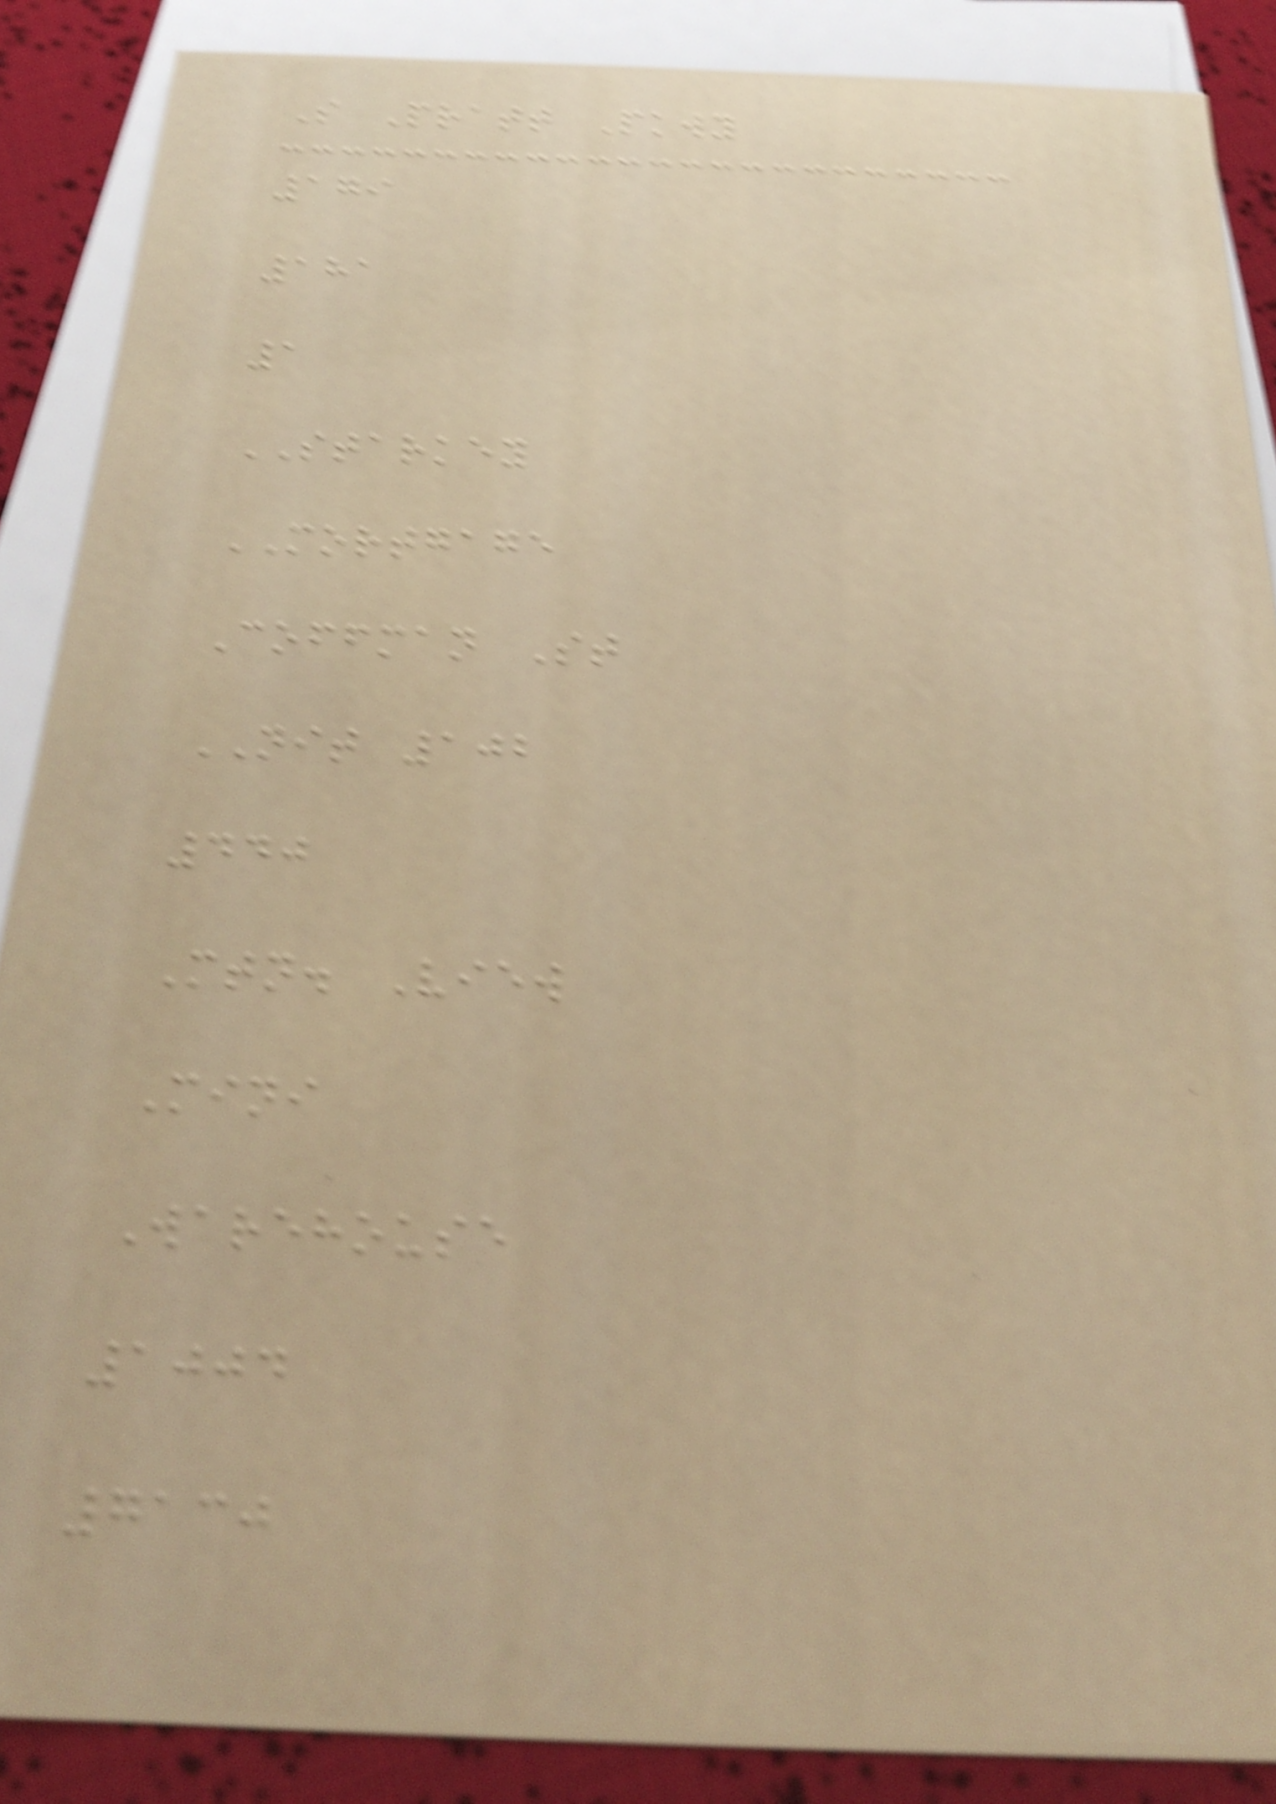S Pratt Pkwy
179
181
1
STARKEY
MORTGAGE
Coffman St
NIT 102
440
Mtn. View
Mini
Warehouse
1004
7130
